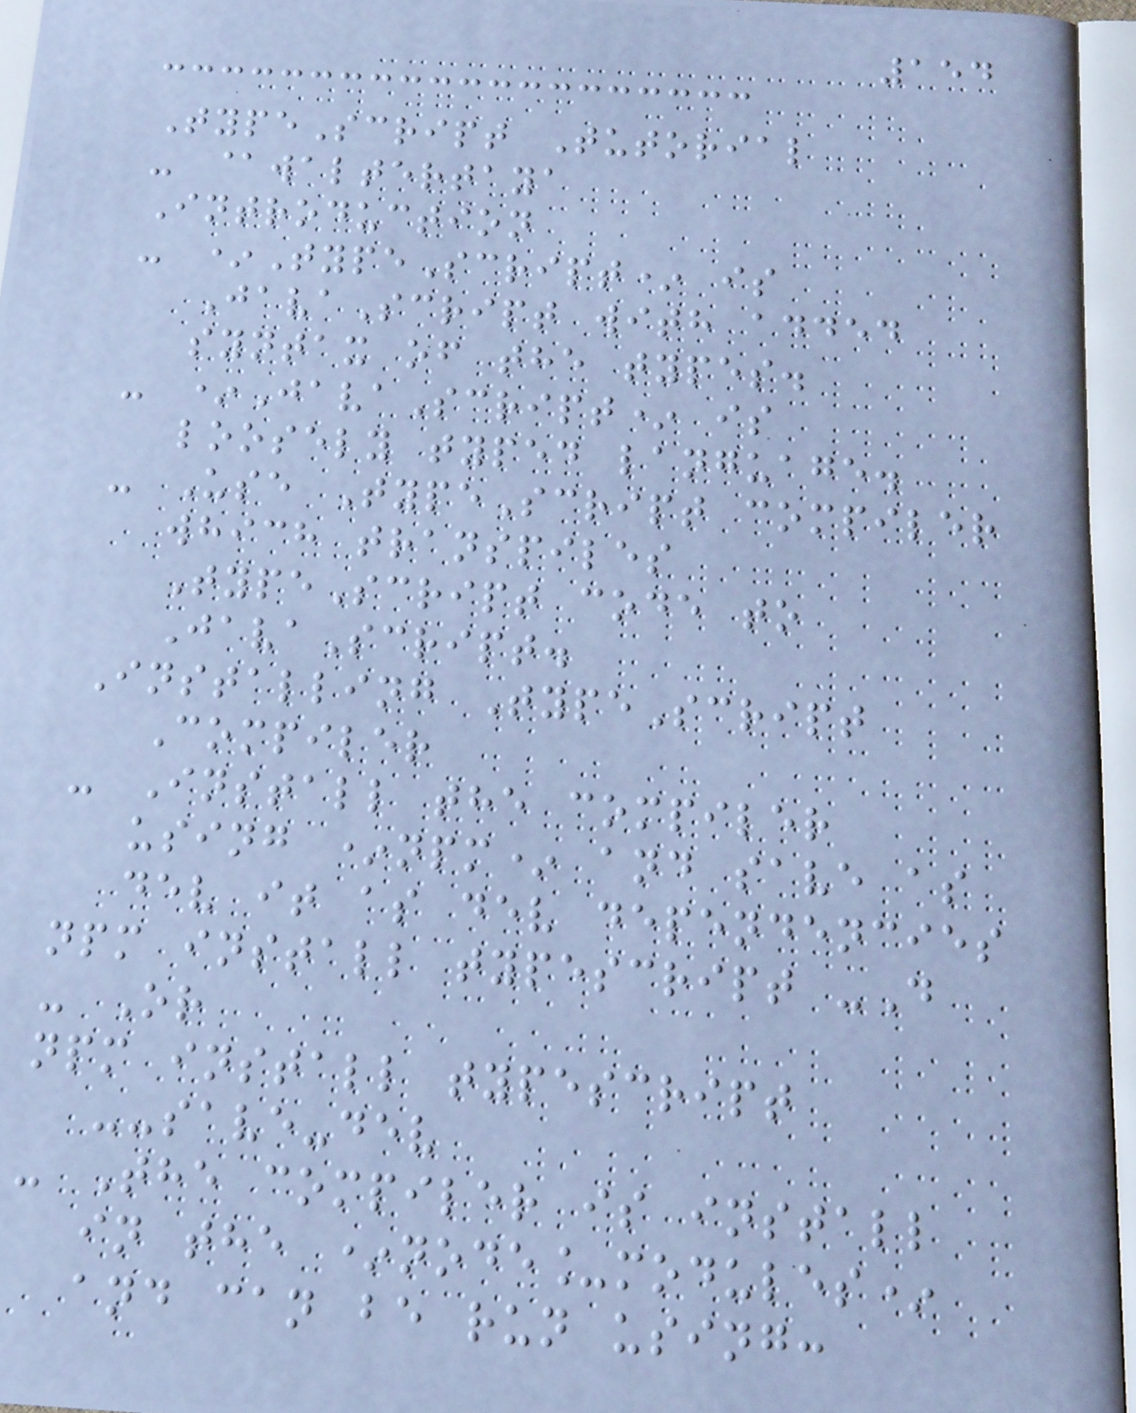154
TypeScript Tutorial
- @waltertaya
Introduction
- *TypeScript* is
JavaScript with added
syntax of the types.
- *JavaScript* is
loosely typed language.
- Use TypeScript compiler
which transpiles
TypeScript code to
JavaScript.
Installing TypeScript
Compiler
- Install the compiler
using *npm* and save as
dev it as dev dependencies
npm install typescript -D
- Or
npm install typescript
--save-dev
- The compiler is install
in the *node_modules*
and can be run using:
